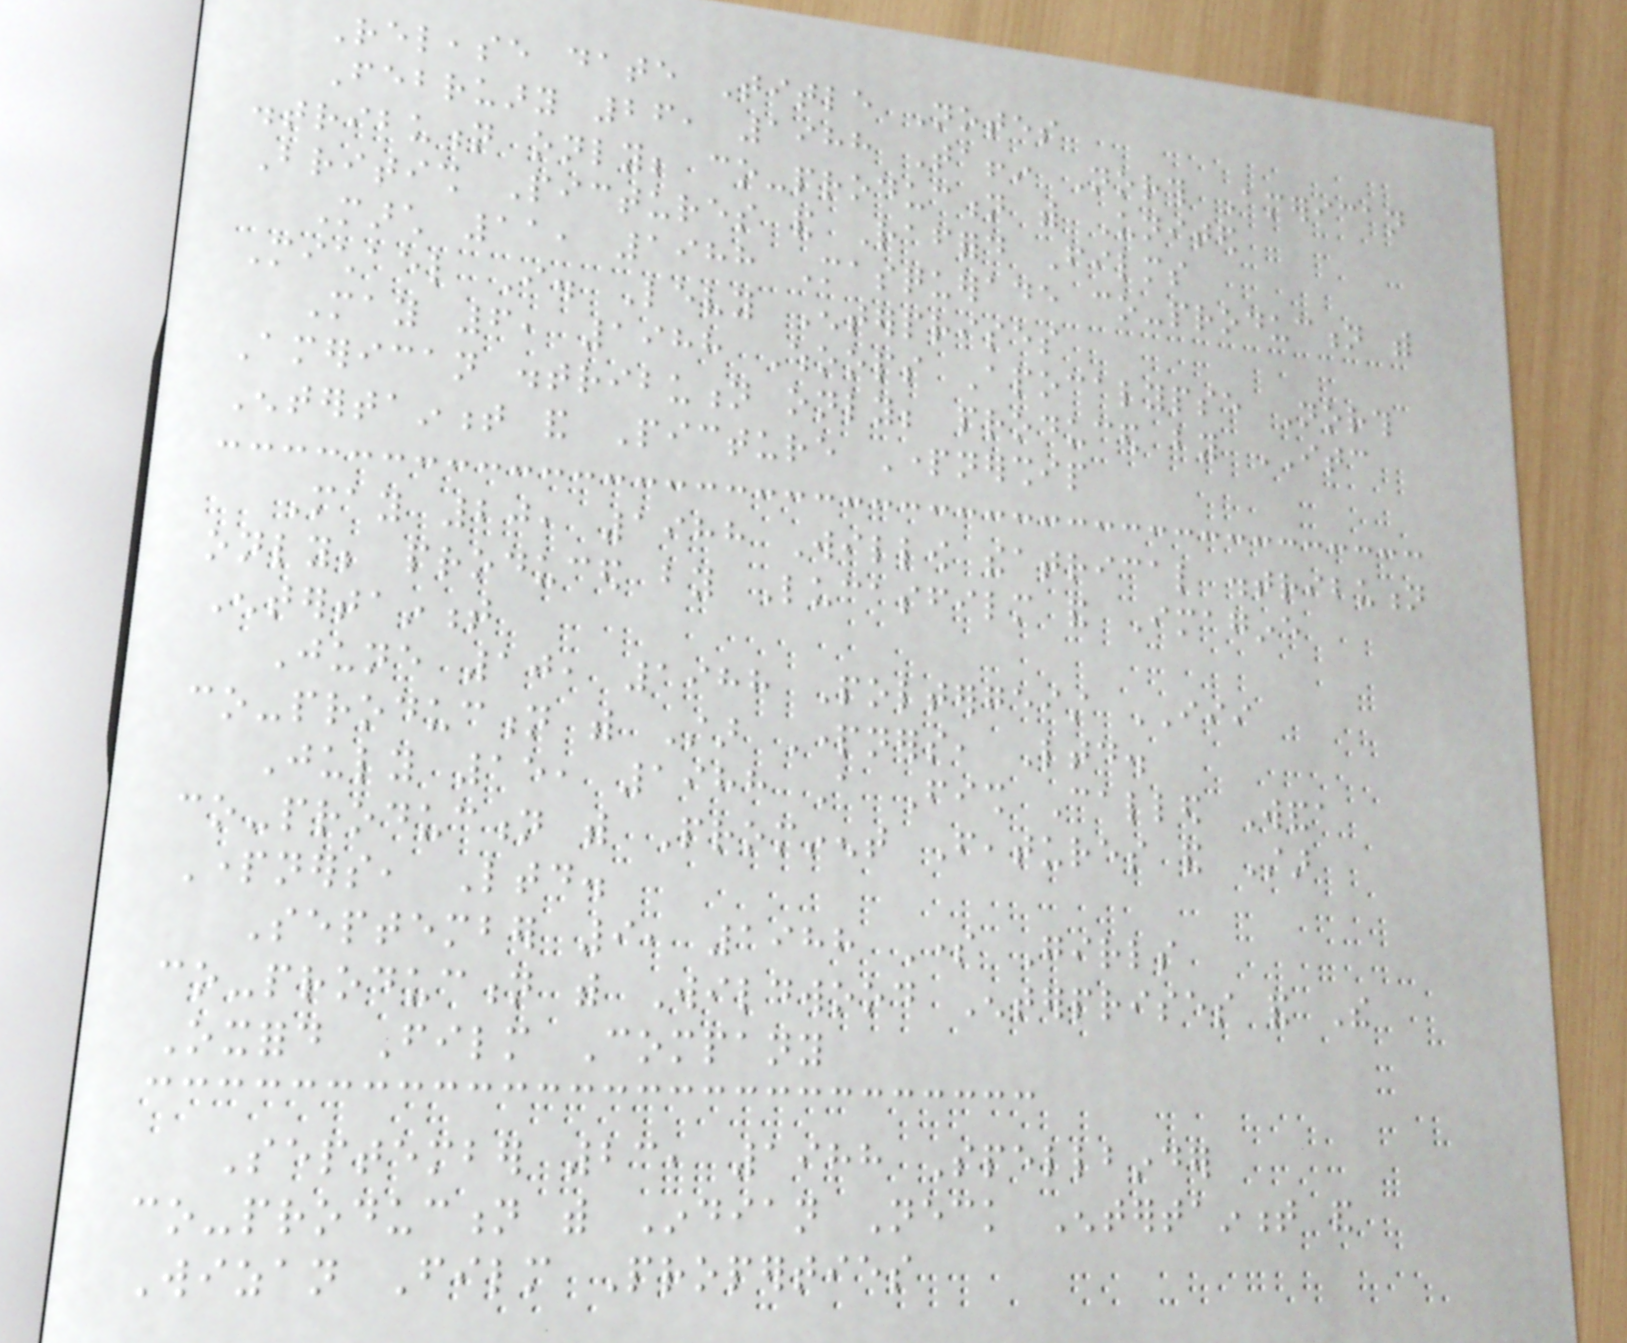Release date Title Notes
February 26, 1988 Taffin North American
distribution only; co-production with United
British Pictures and Rafford Films
March 11, 1988 Masquerade co-production with
Michael I. Levy Enterprises
May 6, 1988 Whoops Apocalypse North
American distribution only; produced by ITC
Entertainment and Picture Partnership
May 20, 1988 Willow theatrical distribution
only; produced by Lucasfilm and Imagine
Entertainment
June 10, 1988 Poltergeist III
co-production with Star Partners, Ltd.
July 15, 1988 A Fish Called Wanda
co-production with Prominent Features and Star
Partners, Ltd.
September 9, 1988 Some Girls
co-production with Wildwood Enterprises and The
Oxford Film Company
September 23, 1988 Spellbinder
co-production with Indian Neck Entertainment and
Wizan Film Properties
